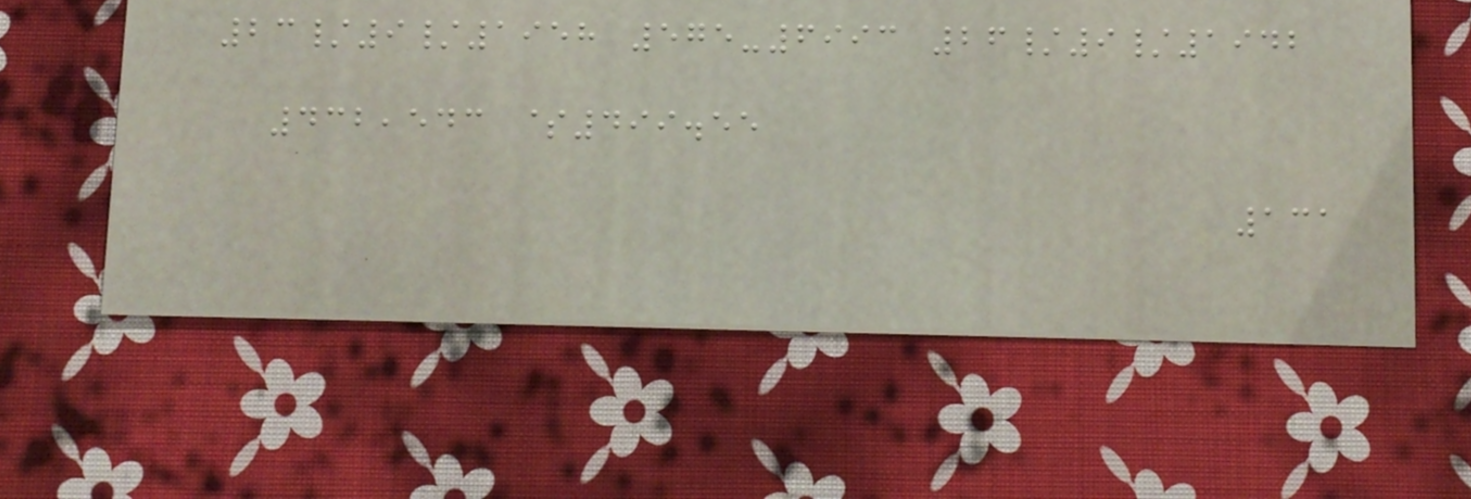23/9/1958 575-6993 26/9/1942
432,543 $499.55
131
